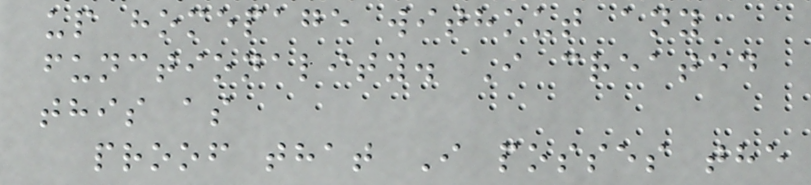up homepage without any
functionality. I created
this as
proof that I posses the
